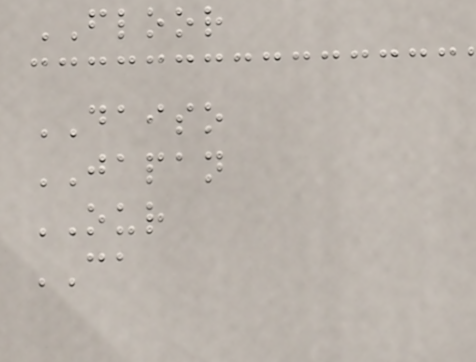FLOOR
DAISO
JAPAN
OUR
CA
